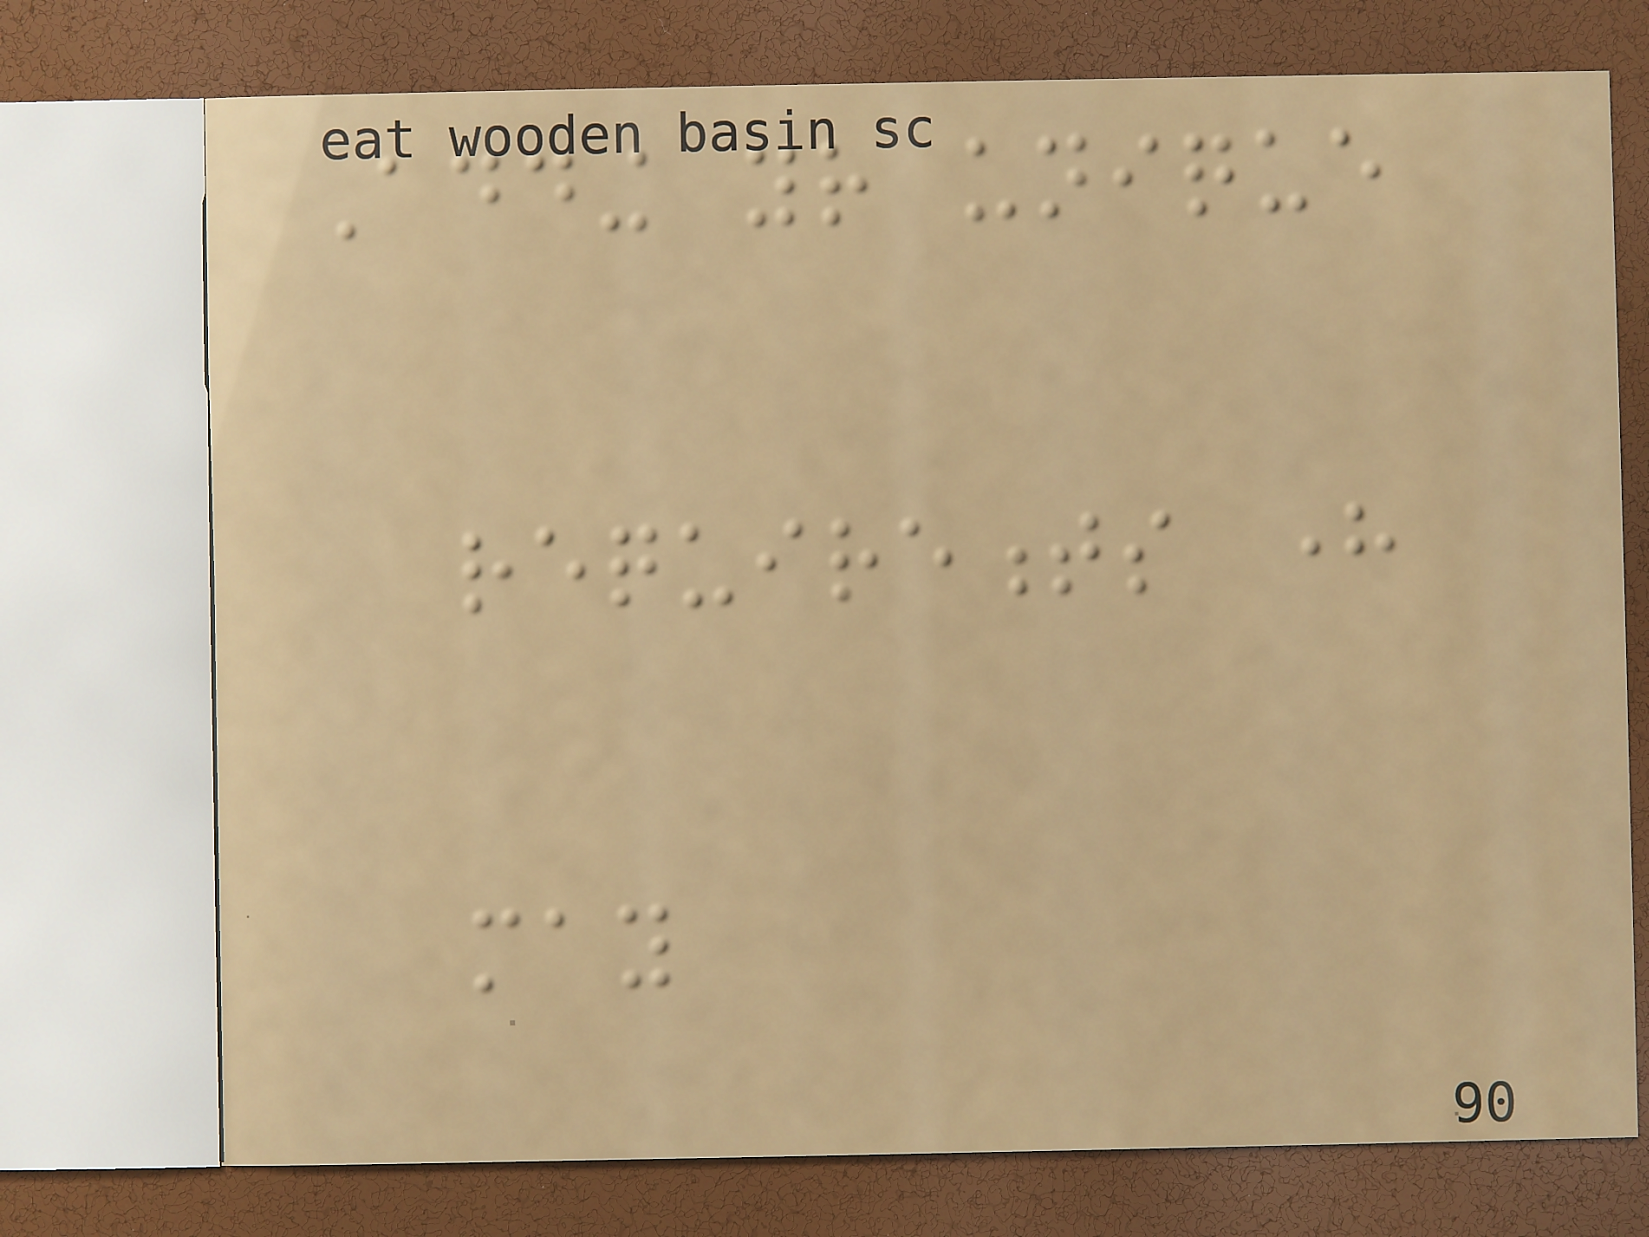Adding your unique
requirements here
may
